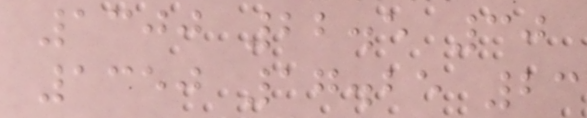1300 22.5 30
1350 17.25 23
